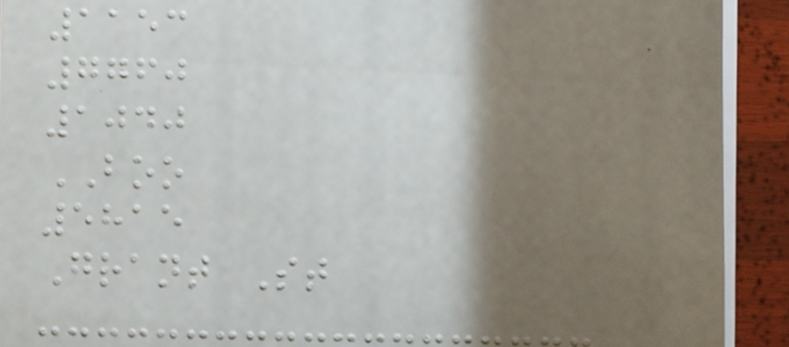1153
7760
1040
BOO
5815
Grant St
